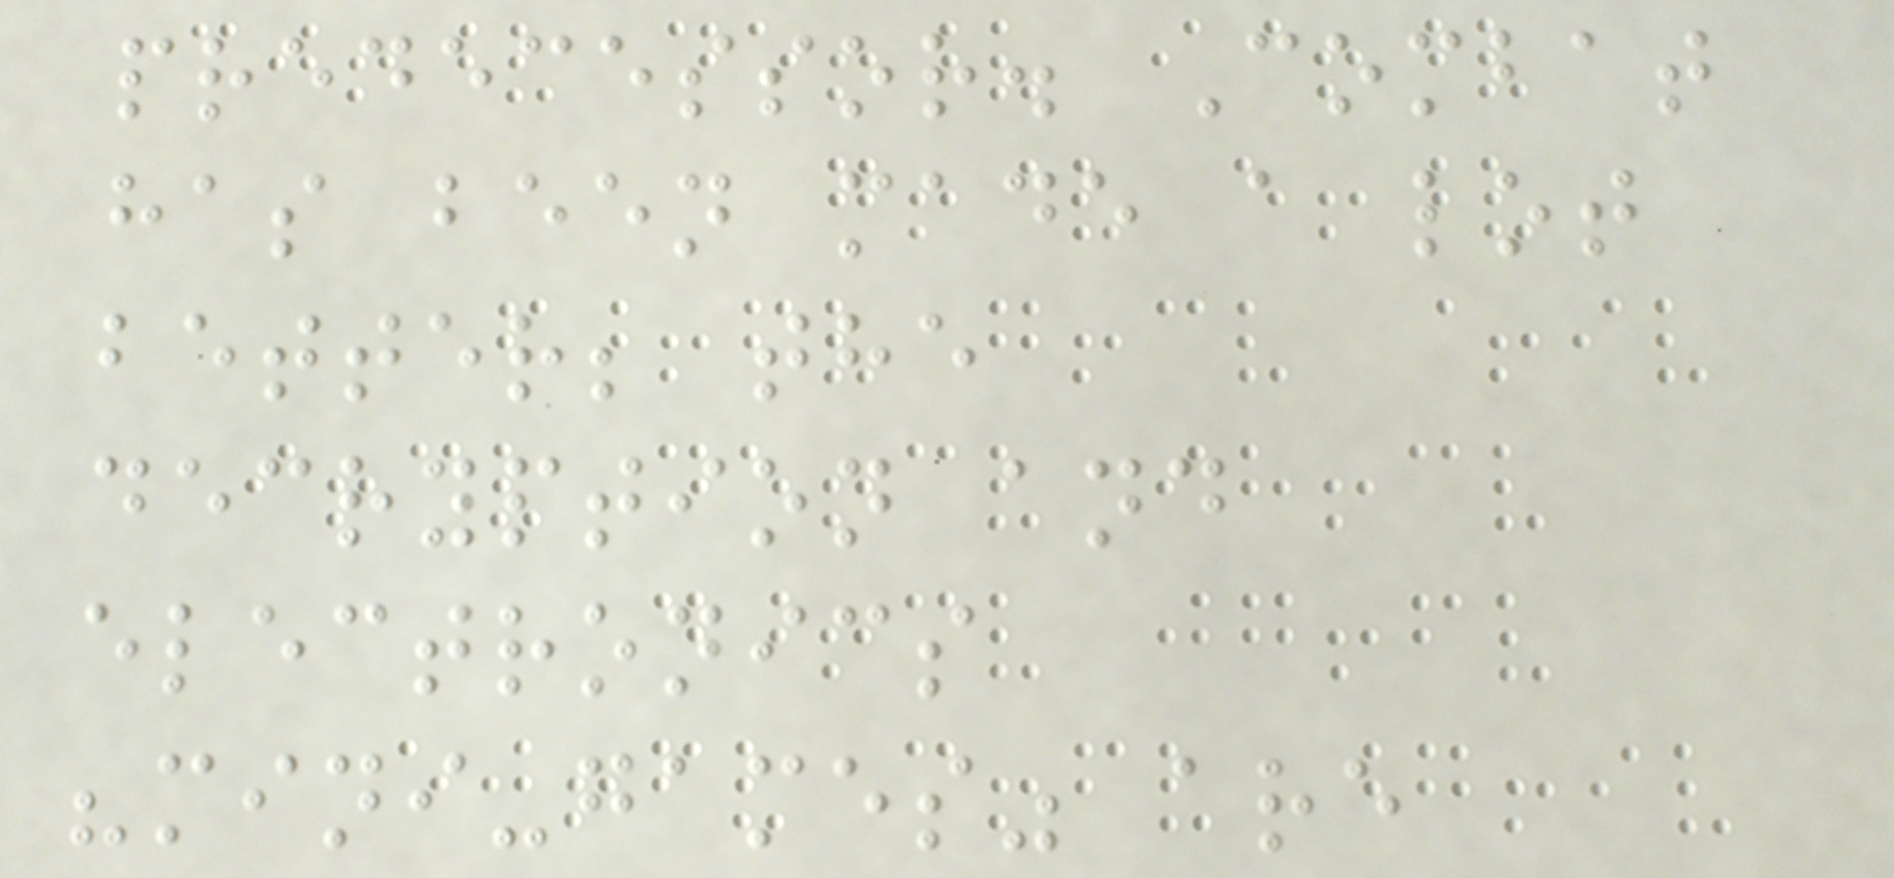predecessor. Combat
has been made a lot
better; the
decryption and
electronics
"mini-games" are
